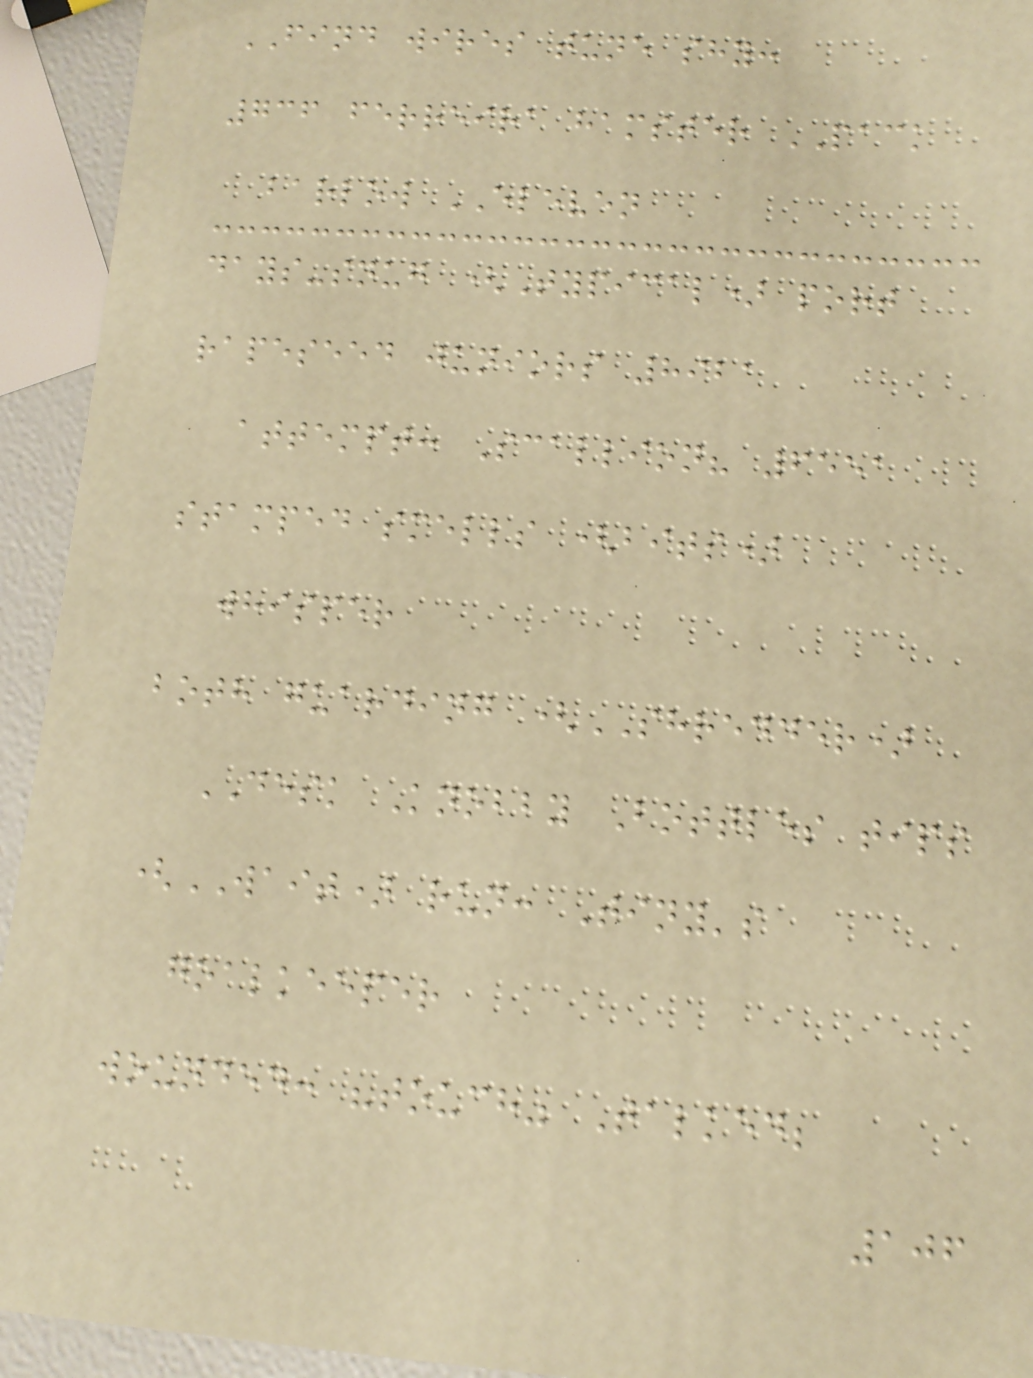FIND wires tune shy:
736 ferreira hamster PACK
barlow ELEVEN
days-snug (Typical) port
rapeseed juniors 8921
attempt: Scallion? 6551
stamped smells (bits)
whisper
both guarding (SHREDDER)
DESK Knobby Bottles tips
(WAIT) run: Tiny's
goalkeeper
wounded: "touch" Talked;
106
